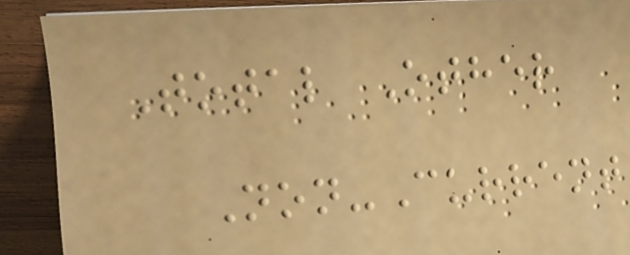Total Other
Non-Current
